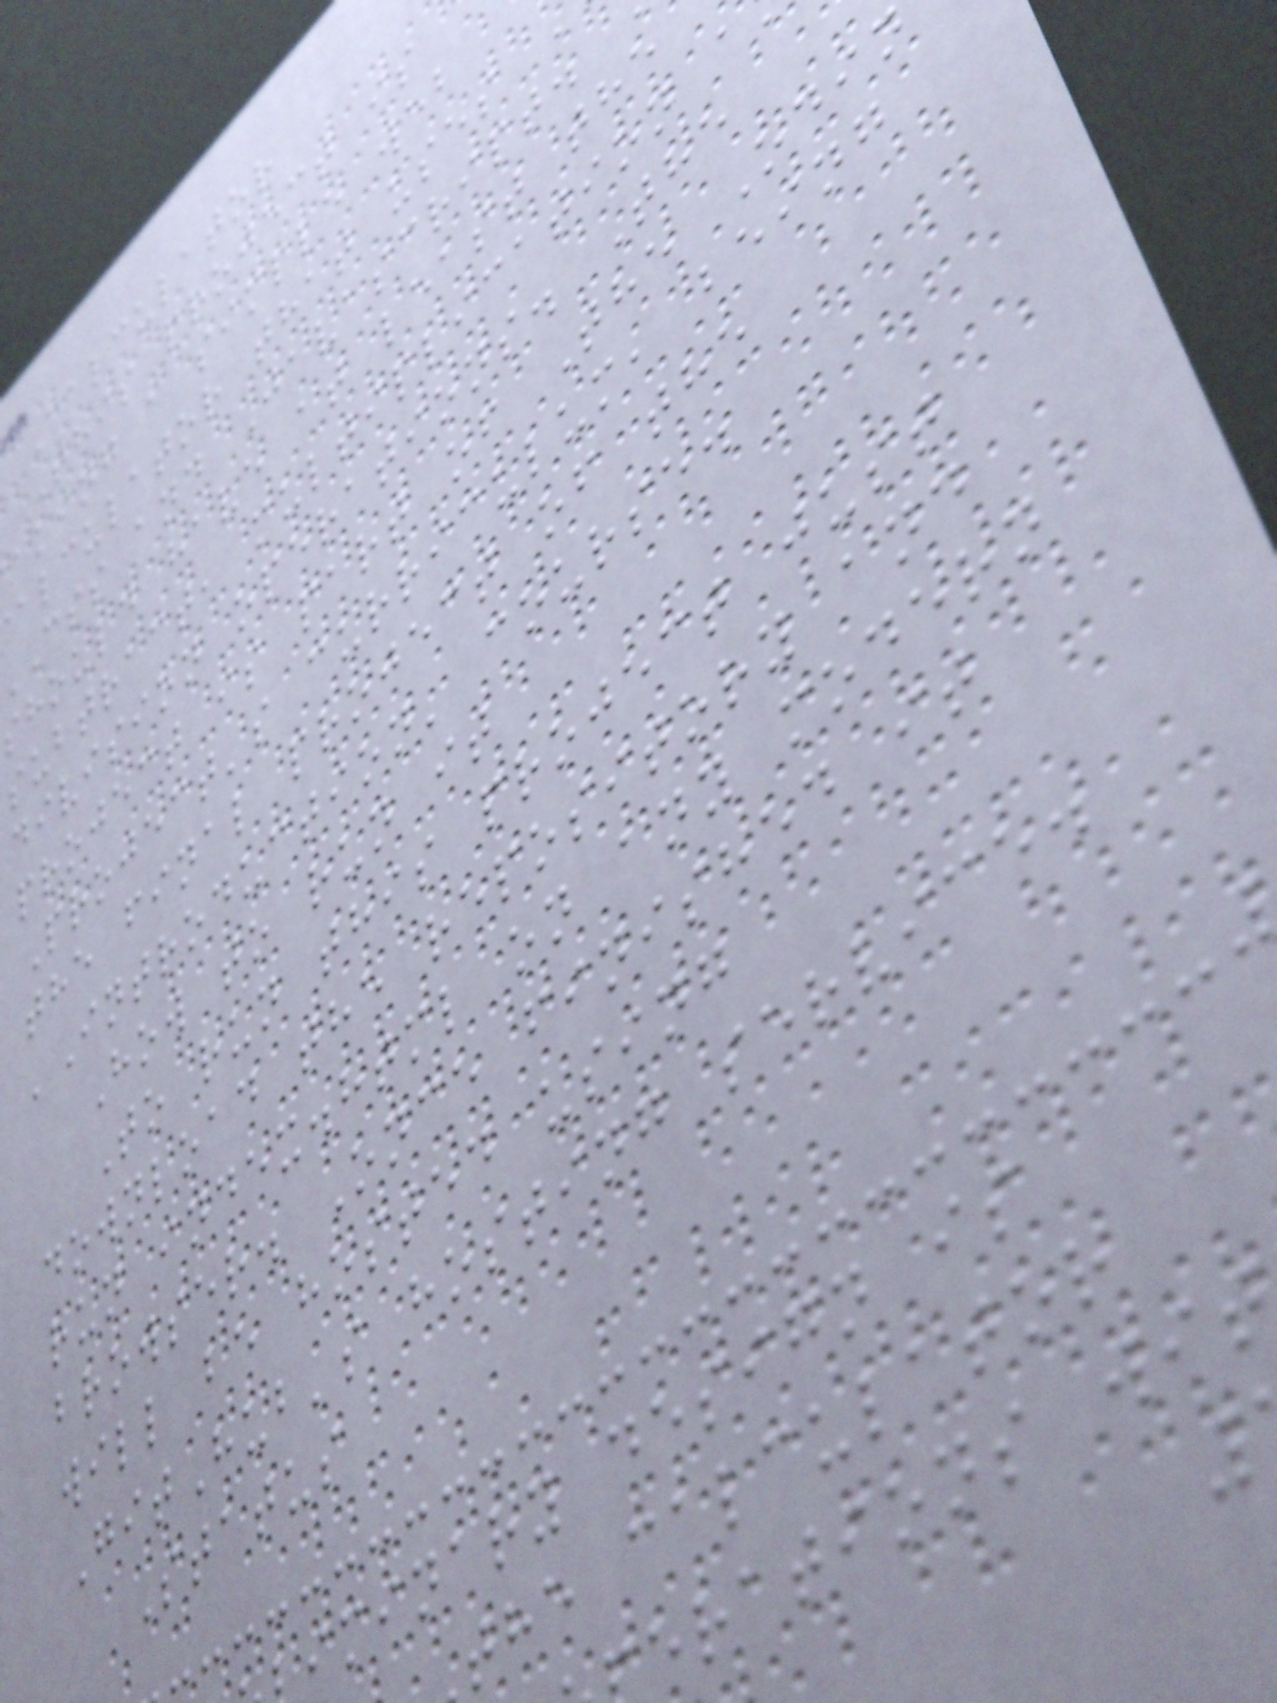Calculator
This project is
aking a simple web
alculator that uses
css and Javascript.
should have at least the
subtract, multiplication a
division operations. The
project is part of The Odin
Project's curriculum, being
the final project of the
'Introduction' course.
How to run it
To run this project just
download the repository and
run index.html on any modern
browser. Once finished it
will be hosted using
GitHub's hosting service.
Status
iminary design is
the calculator
erations wit
